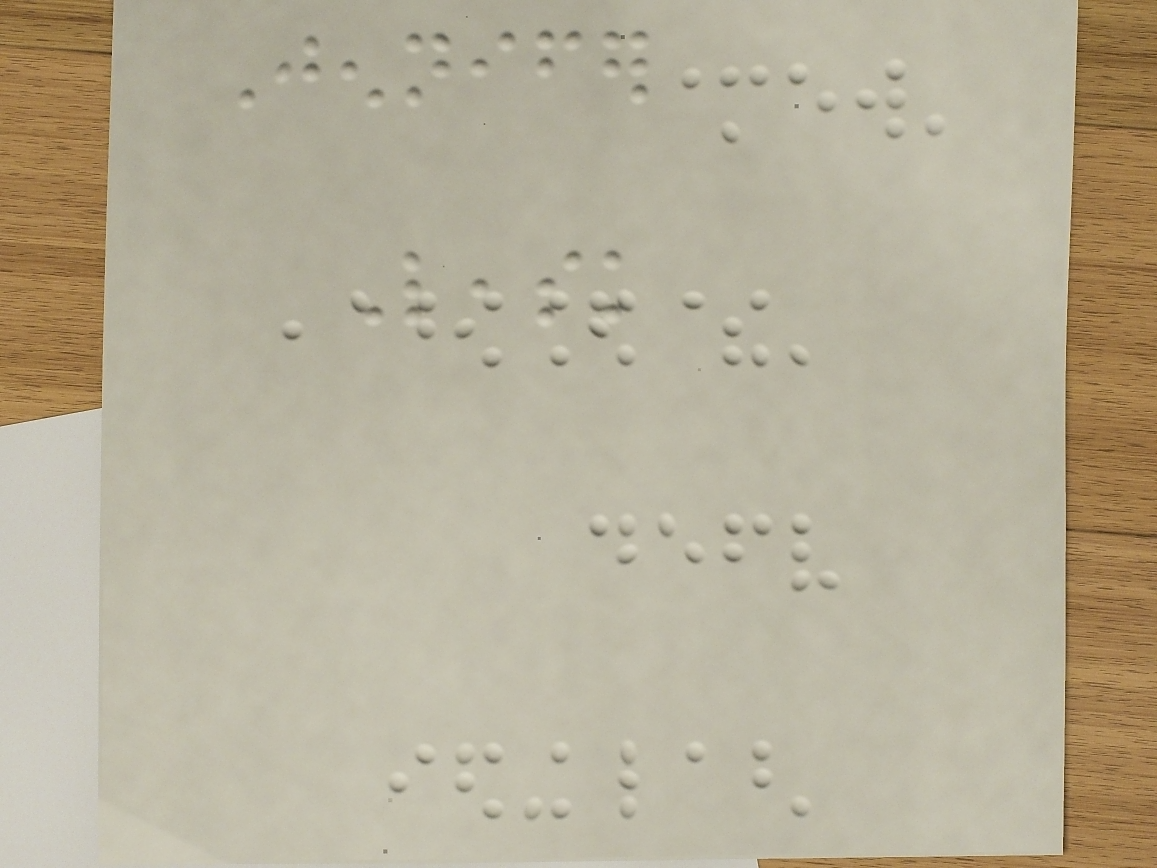Jennifer
Leask
